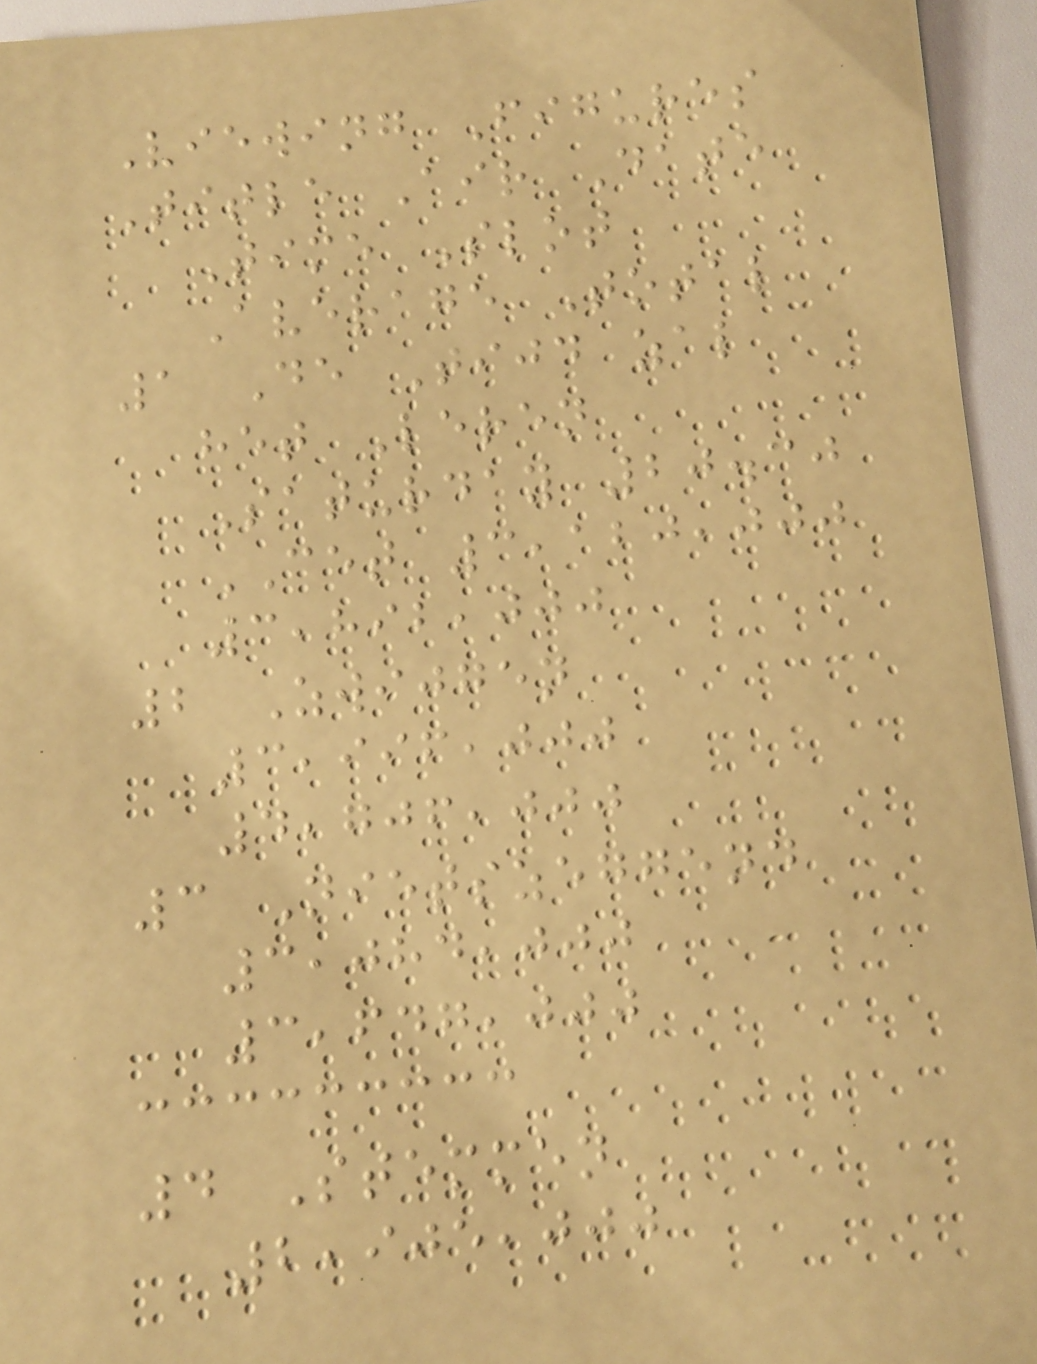Viewing Figures
Title Air Date
Time Slot
Average Total
1 De Tijd zal
het Leren
Saturday 20.30
CET 3,120,000
3,892,000
2 Zwijgen
3,996,000
4,706,000
3 Nietszeggend
3,084,000
3,647,000
4 Stemmen
2,905,000
